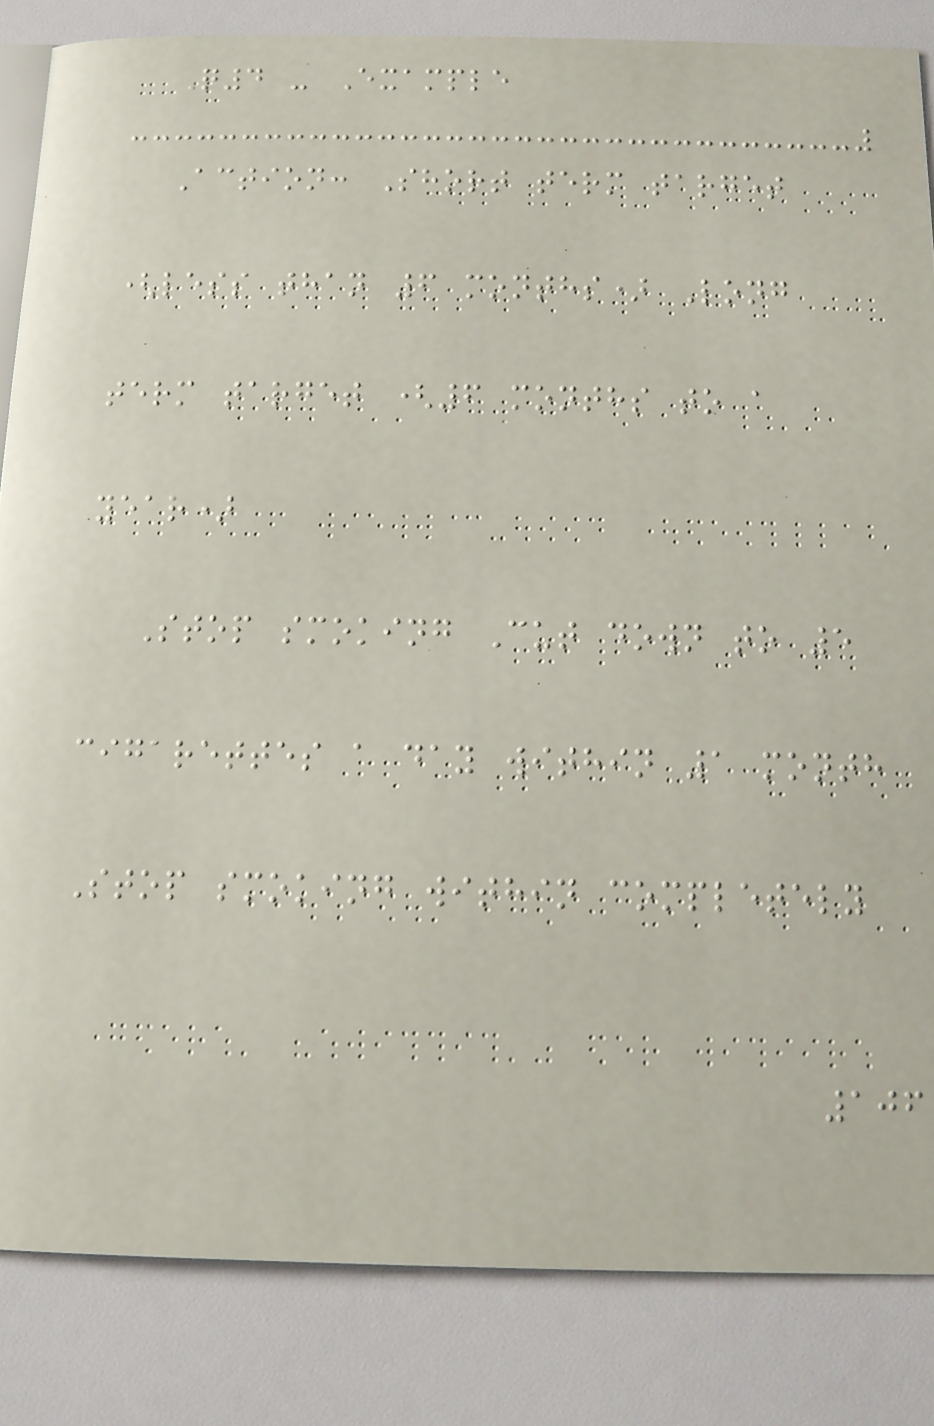Q4 - Example
Action: Short term target
(less than 6 months) Long
term target (6 months to a
year)
Stop smoking Cut down to 5
cigarettes a day within 1 month
Stop smoking within completely
106
